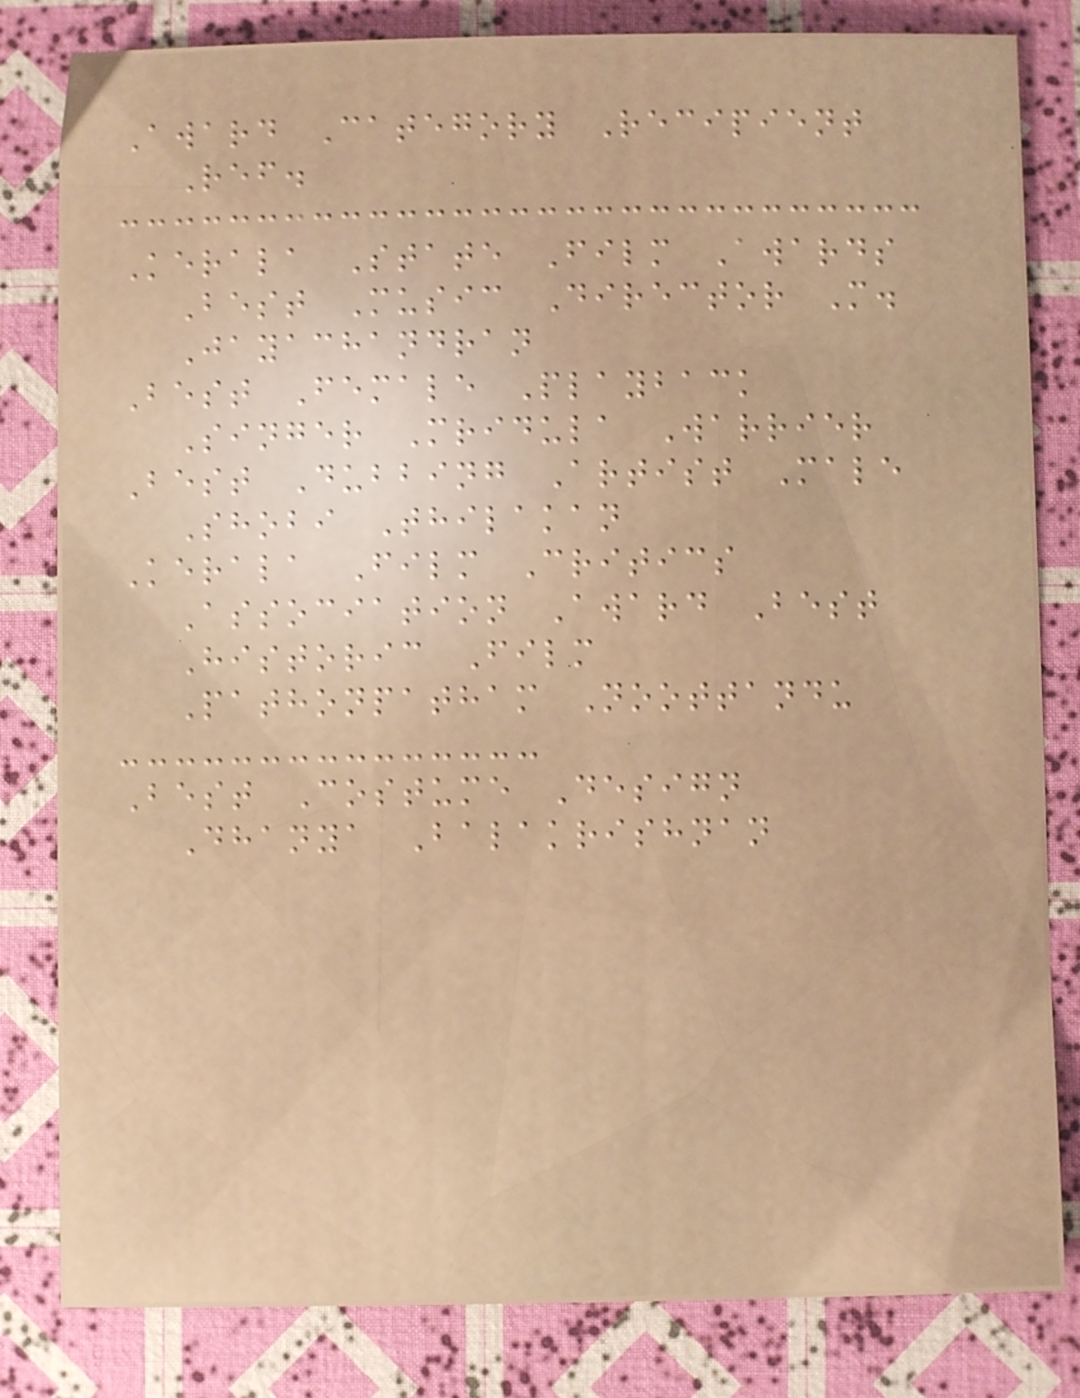Award Category Recipient
Ref.
Kerala State Film Awards
Best Music Director M.
Jayachandran
Best Female Playback
Singer Mridula Warrier
Best Dubbing Artist Male
Shobi Thilakan
Kerala Film Critics
Association Award Best
Historic Film
Pathonpatham Noottandu
Best Costume Design
Dhanya Balakrishnan
